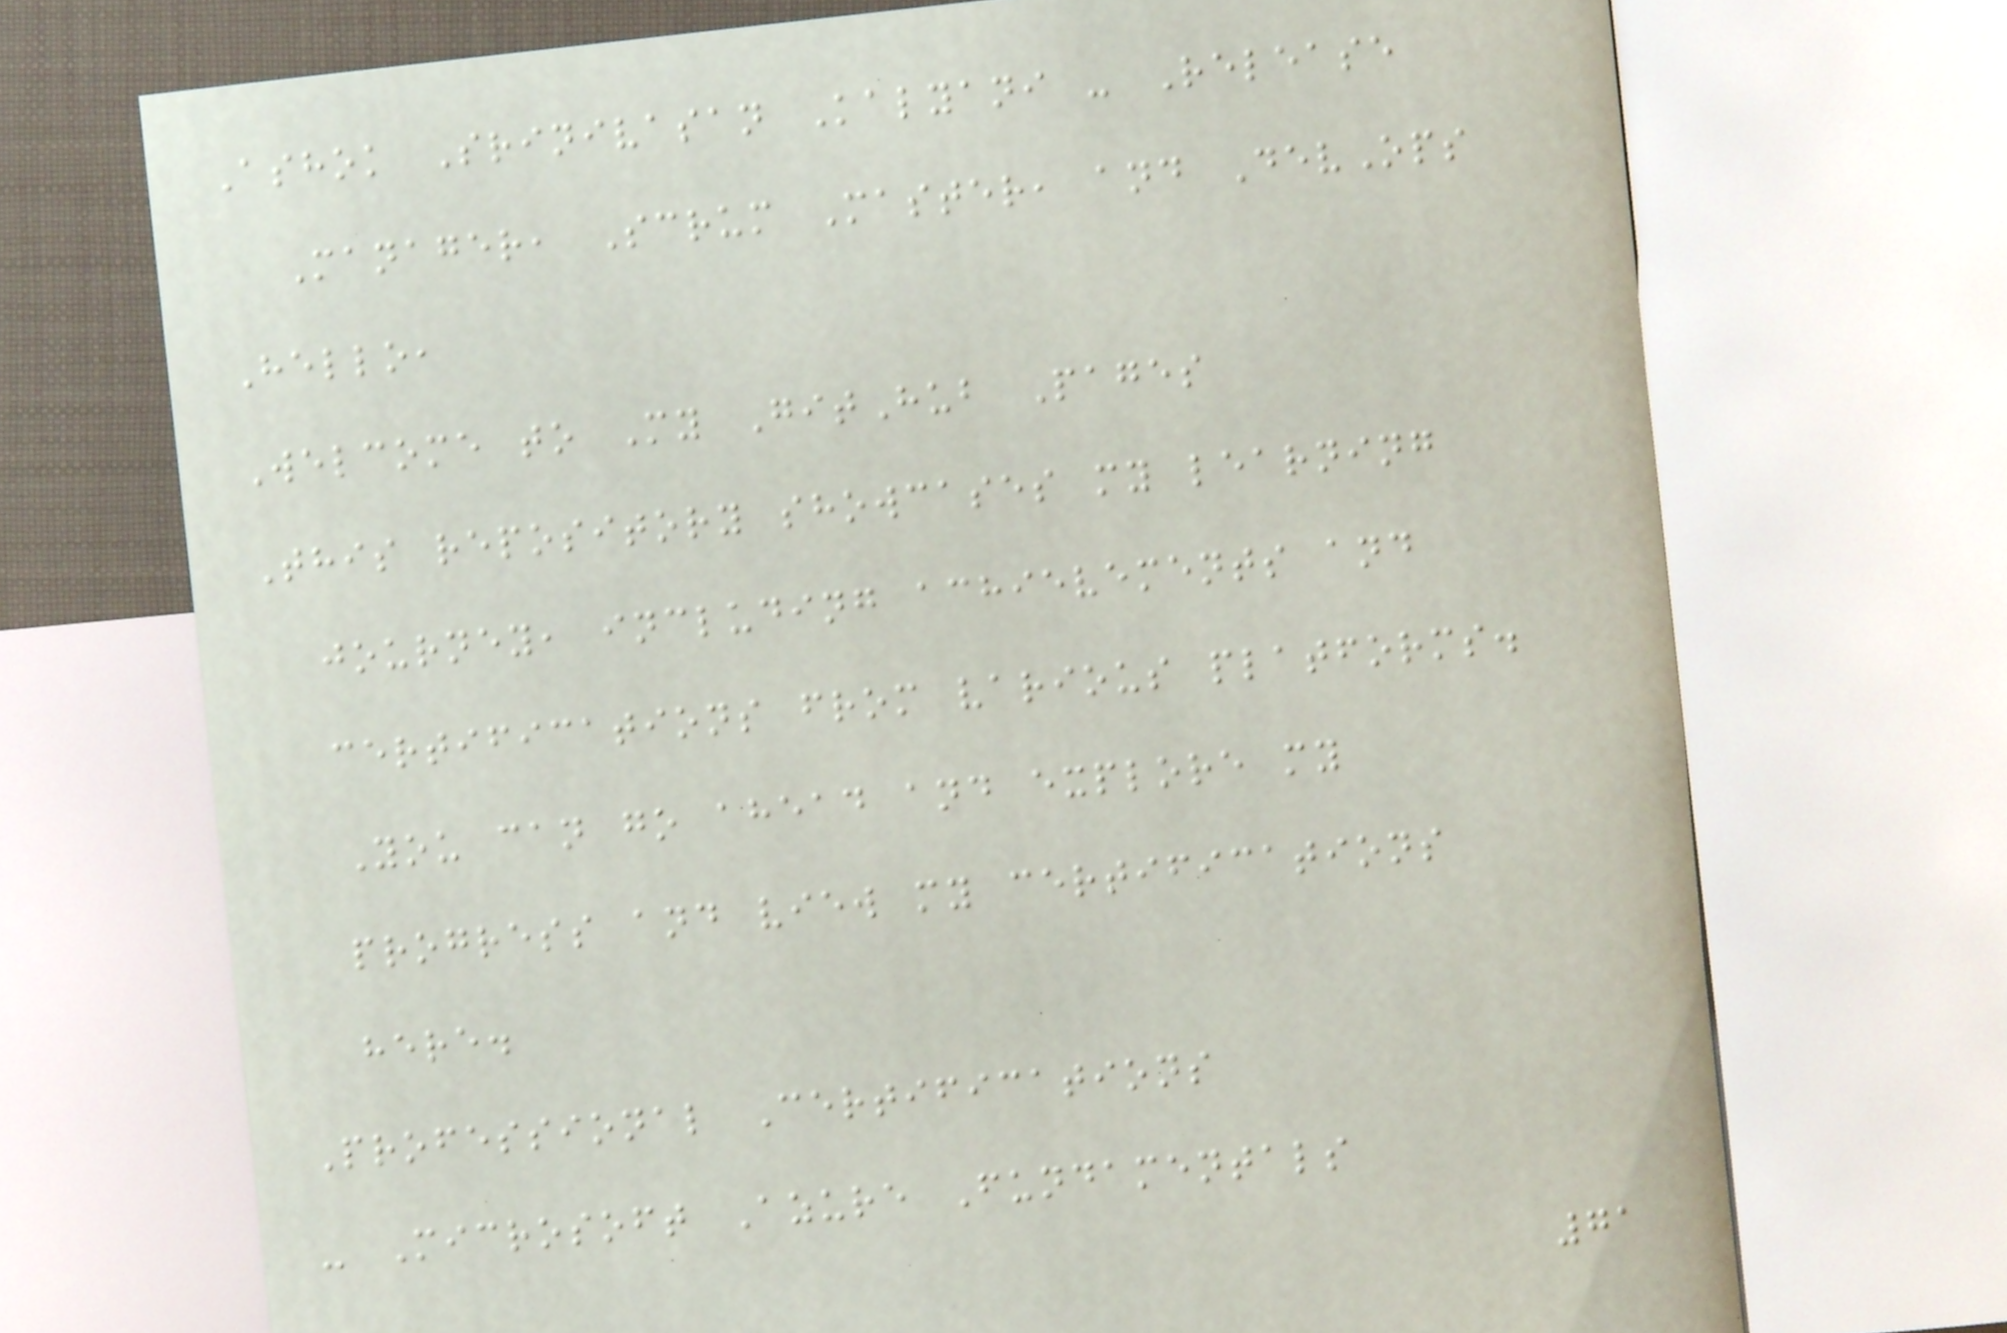Ashok Srinivasan Kalyani - Release
Manager, Scrum Master, and DevOps
Hello,
Welcome to My GitHub Pages
This repository showcases my learning
journey, including achievements and
certifications from various platforms.
You can go ahead and explore my
progress and view my certifications
here.
Professional Certifications
- Microsoft Azure Fundamentals
71
